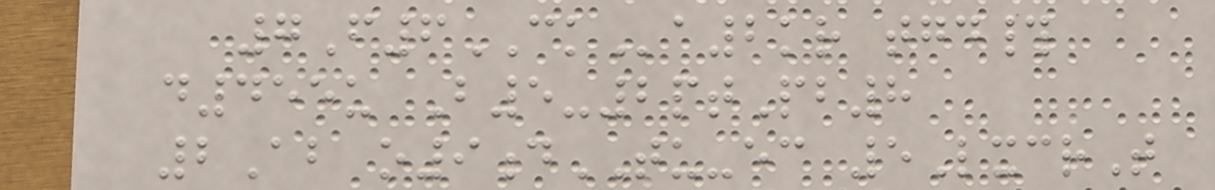7F6CKa2kr tgd#
d455u B5-2ptPb8
2Ab o9dTU-ec 5LxcrT
